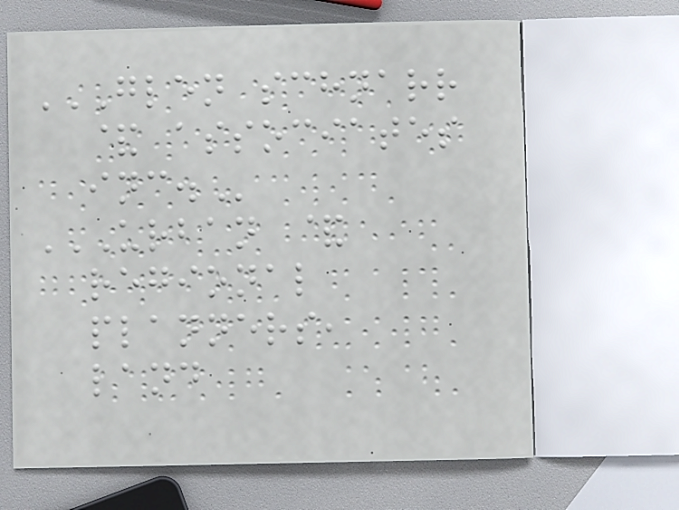GLEN SCHNARR
& ASSOCIATES
INC.
URBAN &
REGIONAL
PLANNERS,
LAND
